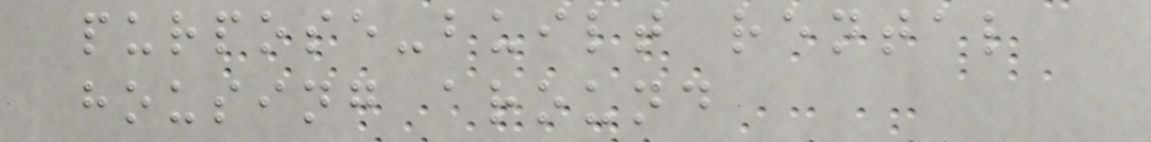purpose-built rental
housing around
